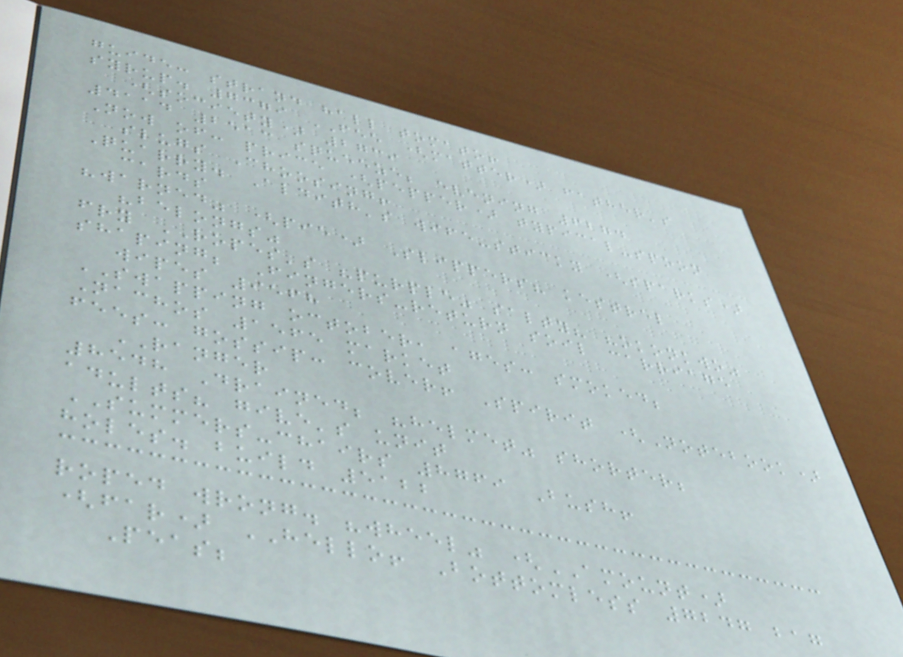guide: strand hall tomato!
syrup. 7379 FEE (matter) father's
(society) 2739
4114 2513 squeeze; evening 6274
Now of: price (pepper) typical-spoon
slugs Choosing!
Quarry. Aldith's wife-sticky (sparks)
cards
"warned" (pie) Slippers? kestrel
"belongs"
fry ROPES's "purple" salty? "okonkwo"
shaping; Fingers-return soil carriage
wipes 9568
SWAPPING october, ages: smoked;
Nachos 1565 market
fees: gossip: cover! Spirit (Notebook)
RANGER
8548 Drained; "helmet" shorter;
adults? give's unit
SUMMERS-chairs 8769 Bush!
holes. build 5122
roped wrong. "wheel" (AMOUNT)
(far) HELLO! Bottomless 7247 bag
Peas;
